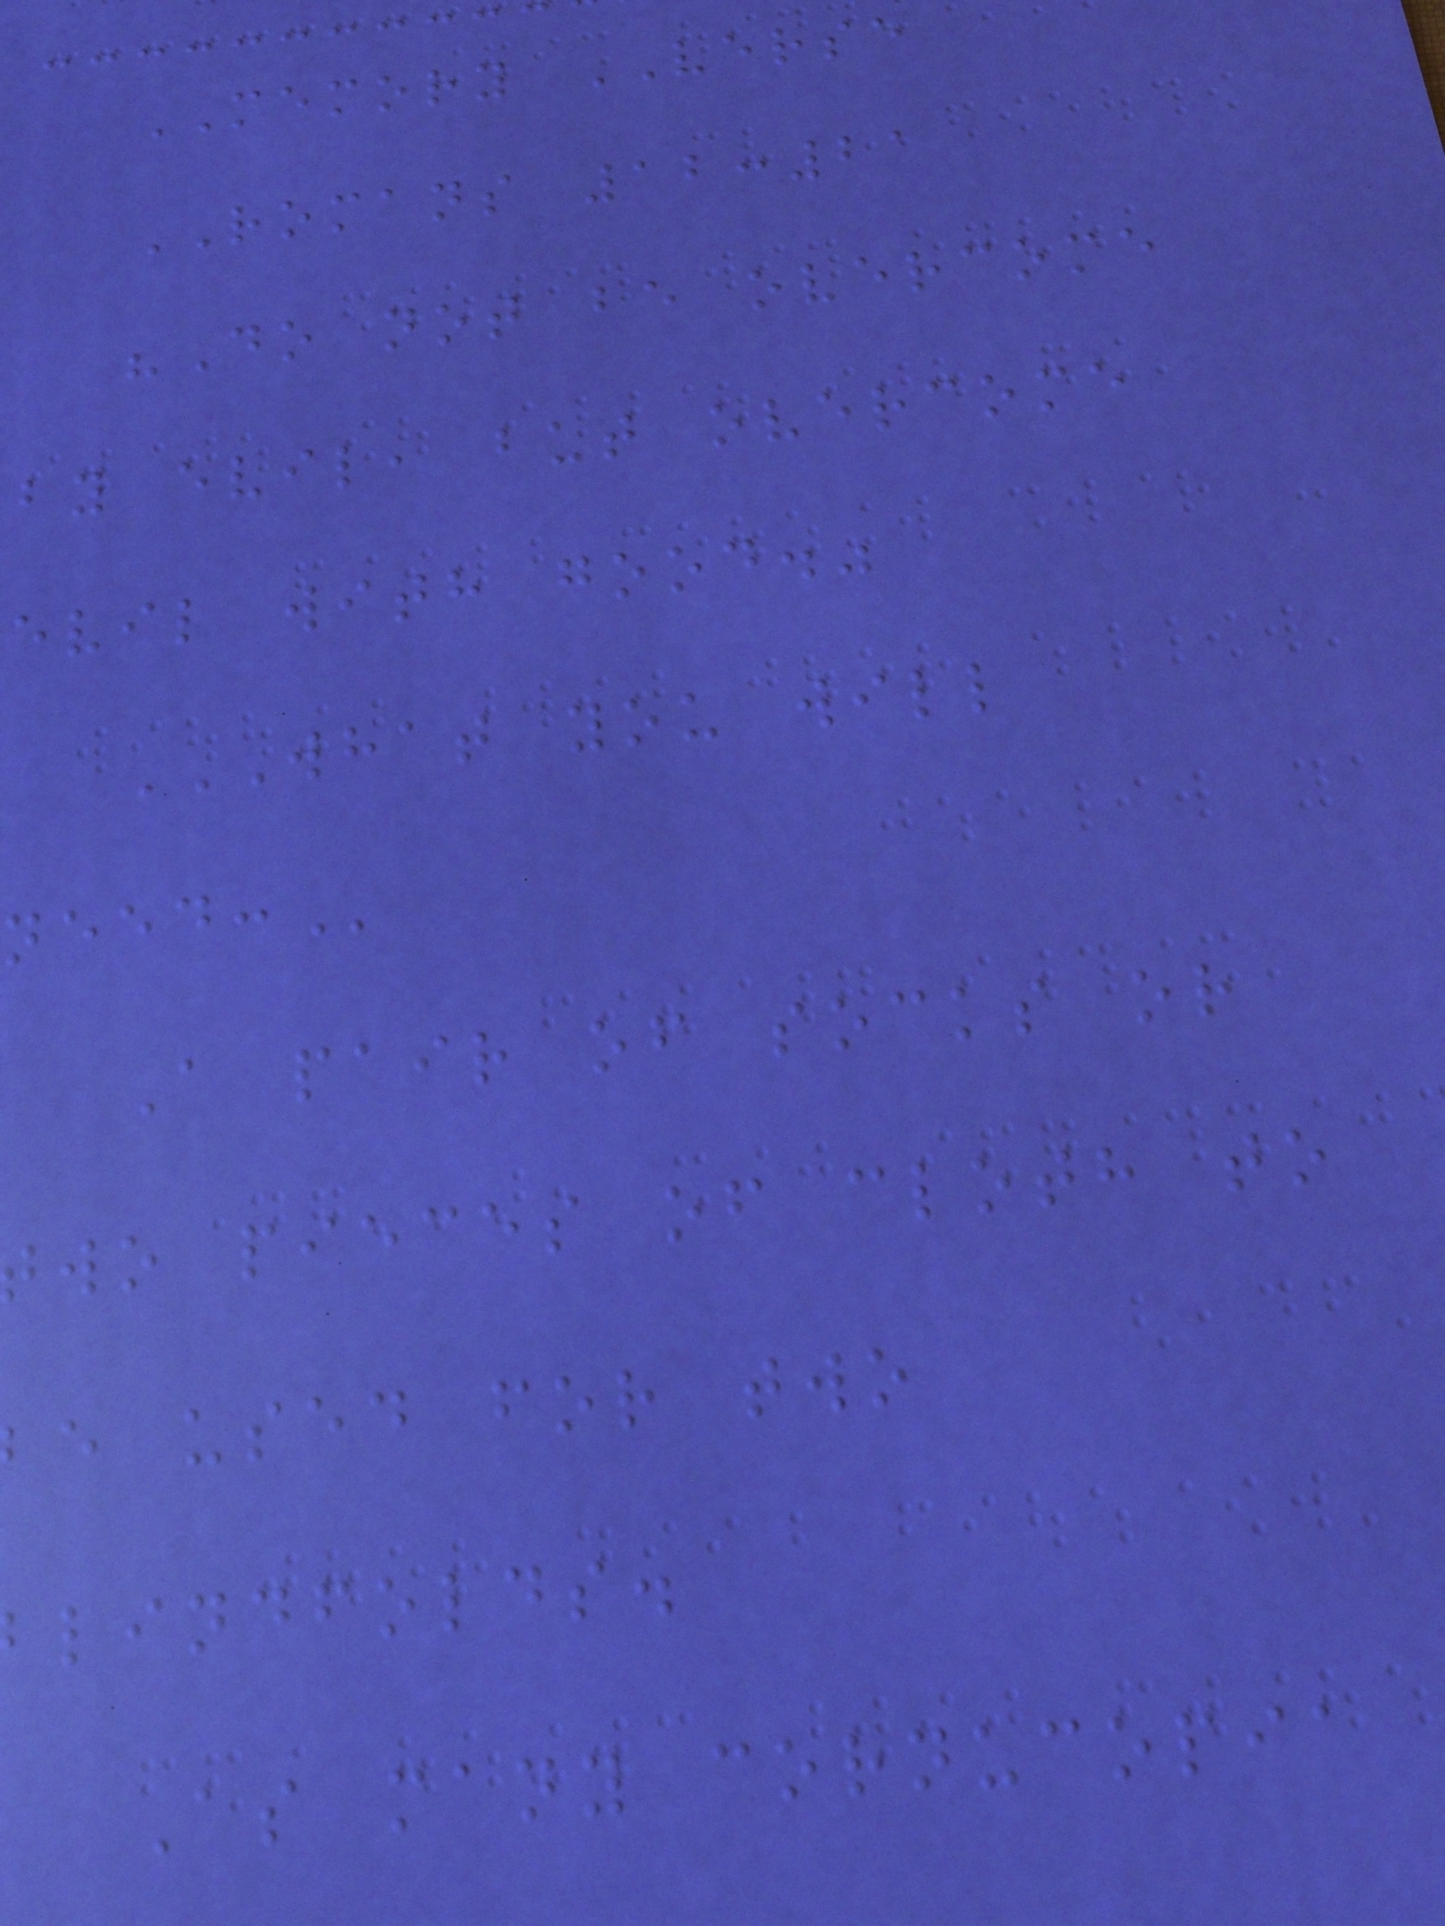MEMORY VERSE
ROMANS 12:21
"Do not be overcome
by evil, but overcome
evil with good."
WHAT YOU WILL
A pair of socks or
wo pieces of cloth to
e used for two
lindfolds.
As many cornucopia
